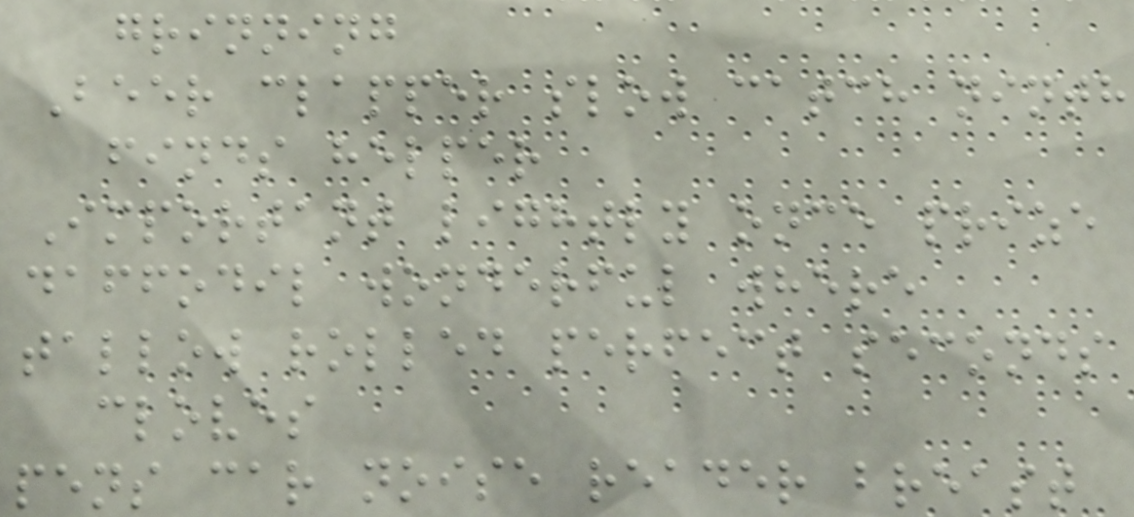grinning
Beer clapper slow catch ninth
finds helper
Important lightly once prize
daffodil wonderful where
tallow rolled perfect seconds
cloves
pens car noise reader breast
